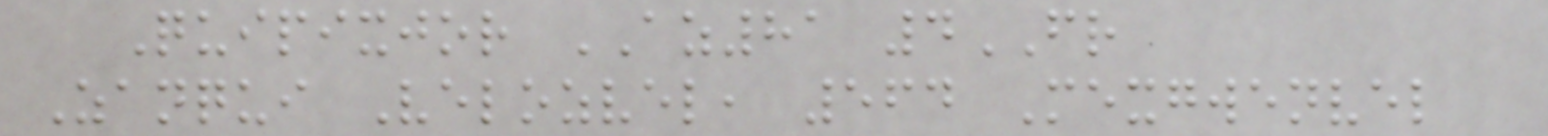Quipixjor AZ81 4FR
Zanqui Velozvel, 564 Mexgwenvel
